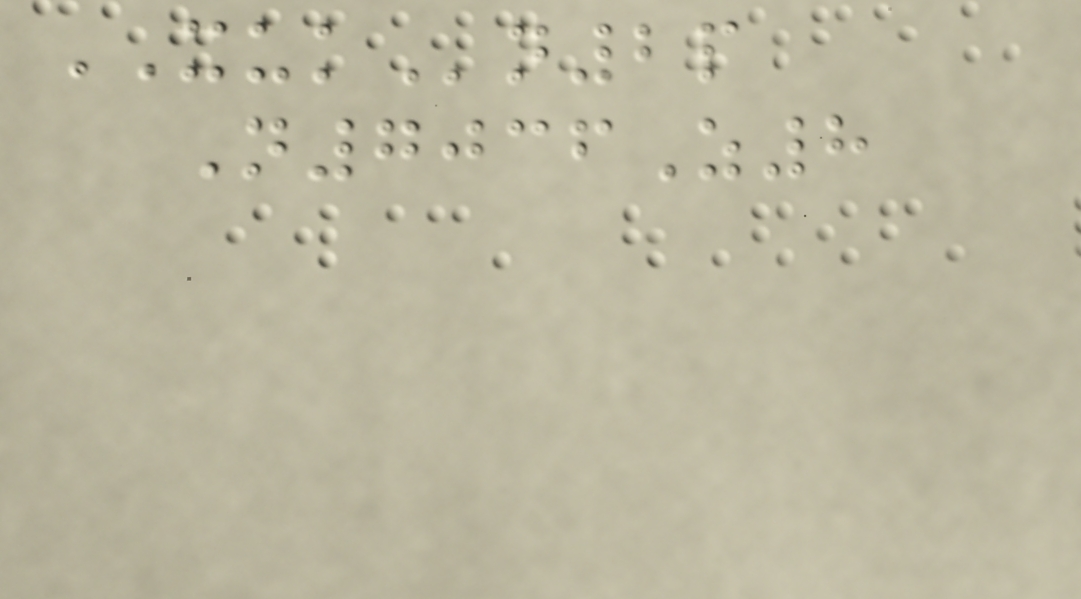XUKn2p
N7036Z8
